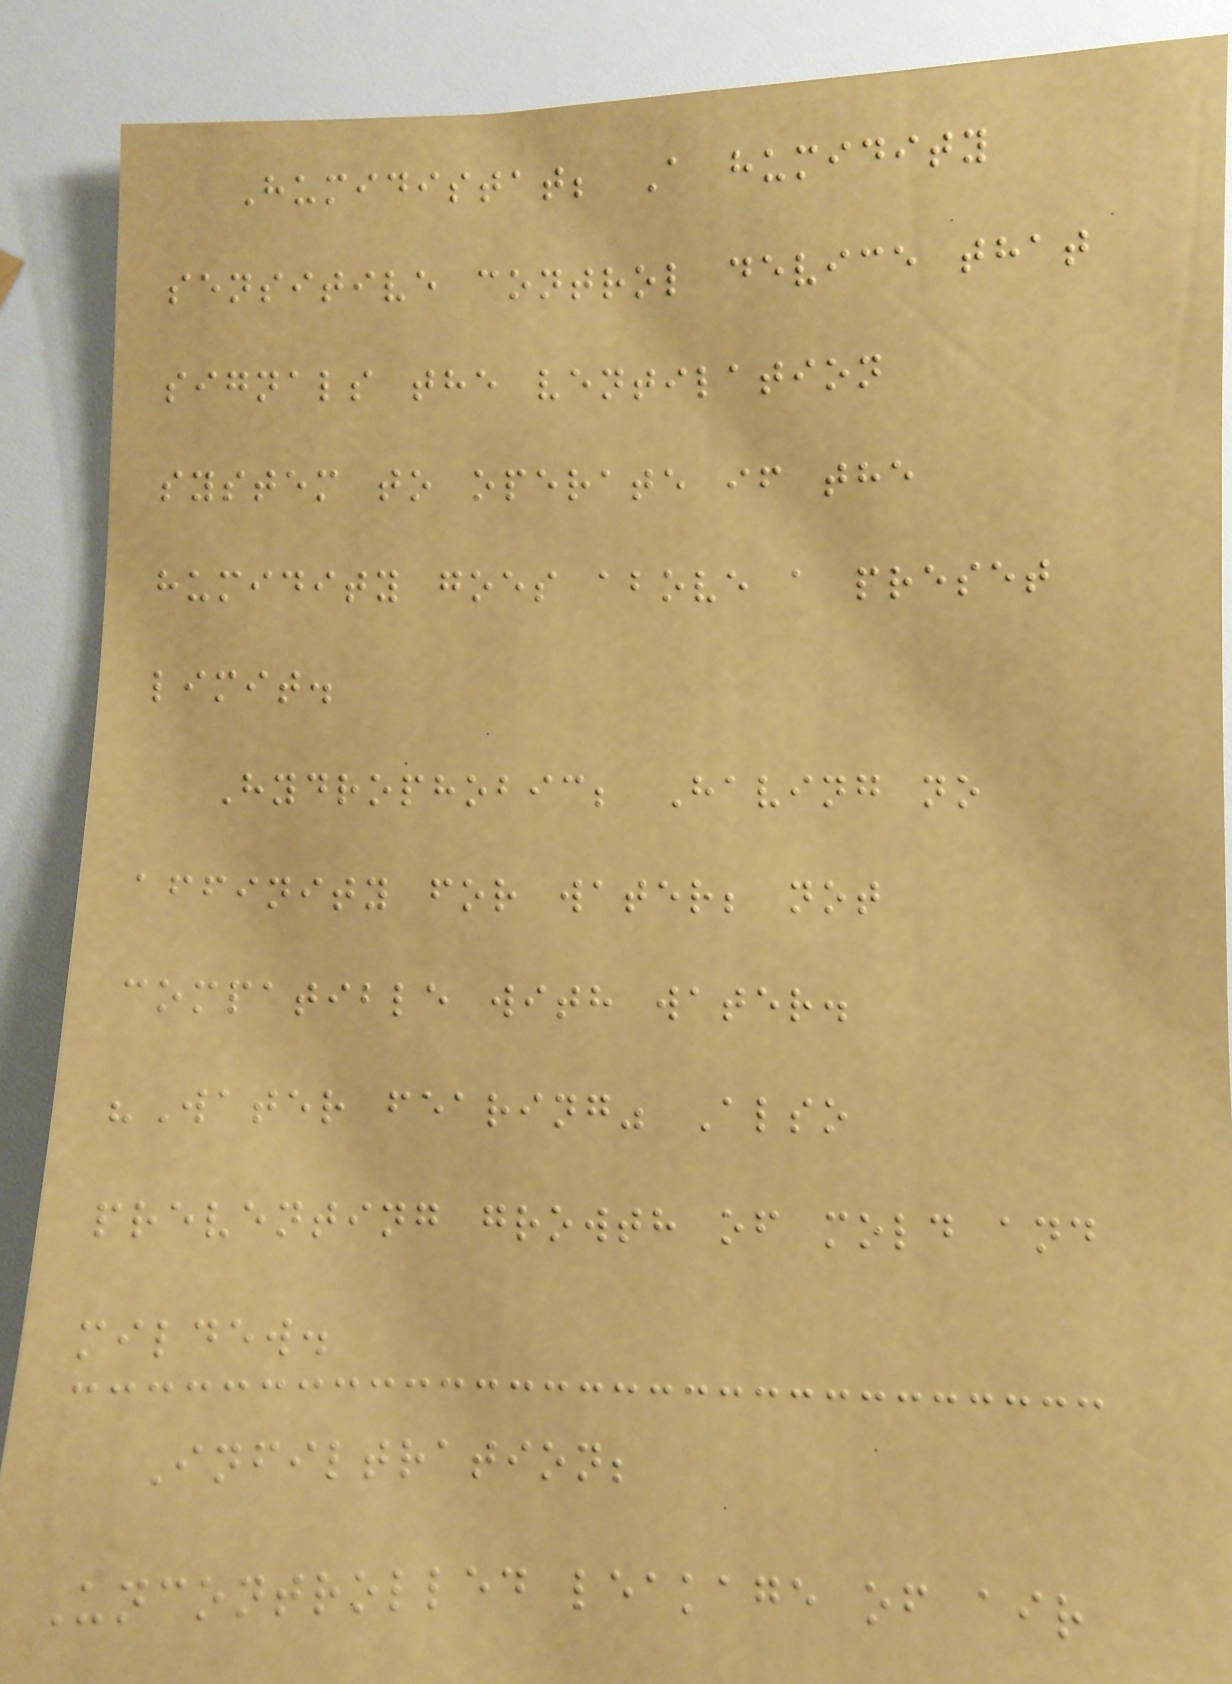Humidistat; A humidity
sensitive control device that
signals the ventilation
system to operate if the
humidity goes above a preset
limit.
Hydrophobic; Having no
affinity for water; not
compatible with water.
"Water fearing" Also
preventing growth of mold and
mildew.
Infiltration;
Uncontrolled leakage of air
